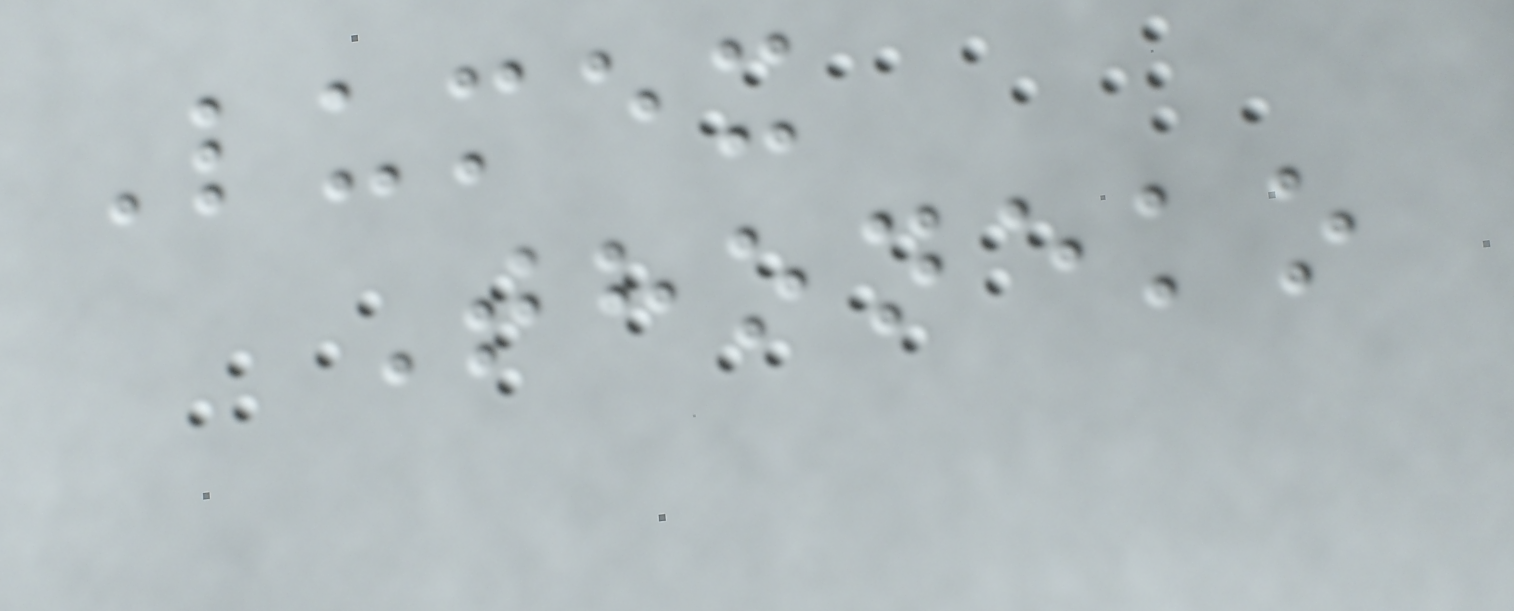Lumex
Thoneko
